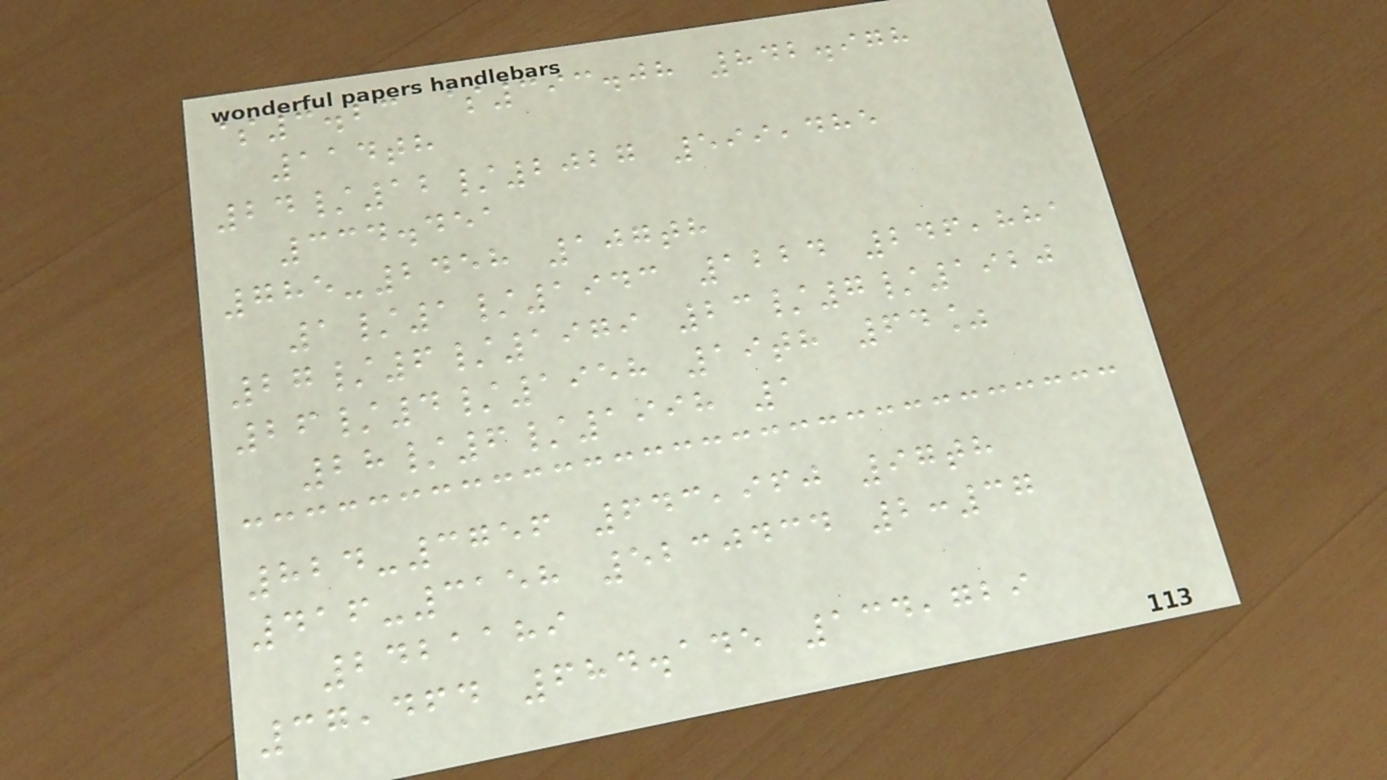$3.23 $393.08 842.978
114th
24/12/2027 599,485
334.451
785-2458 107th
1/1/1943 1224 246,881
27/6/1979 23/7/1920
26/4/1958 19th 64%
28/6/1998 1
824-3756 643,960 97th
416-3158 5230434 2:37
2421189
37,464 684.145 134,729
